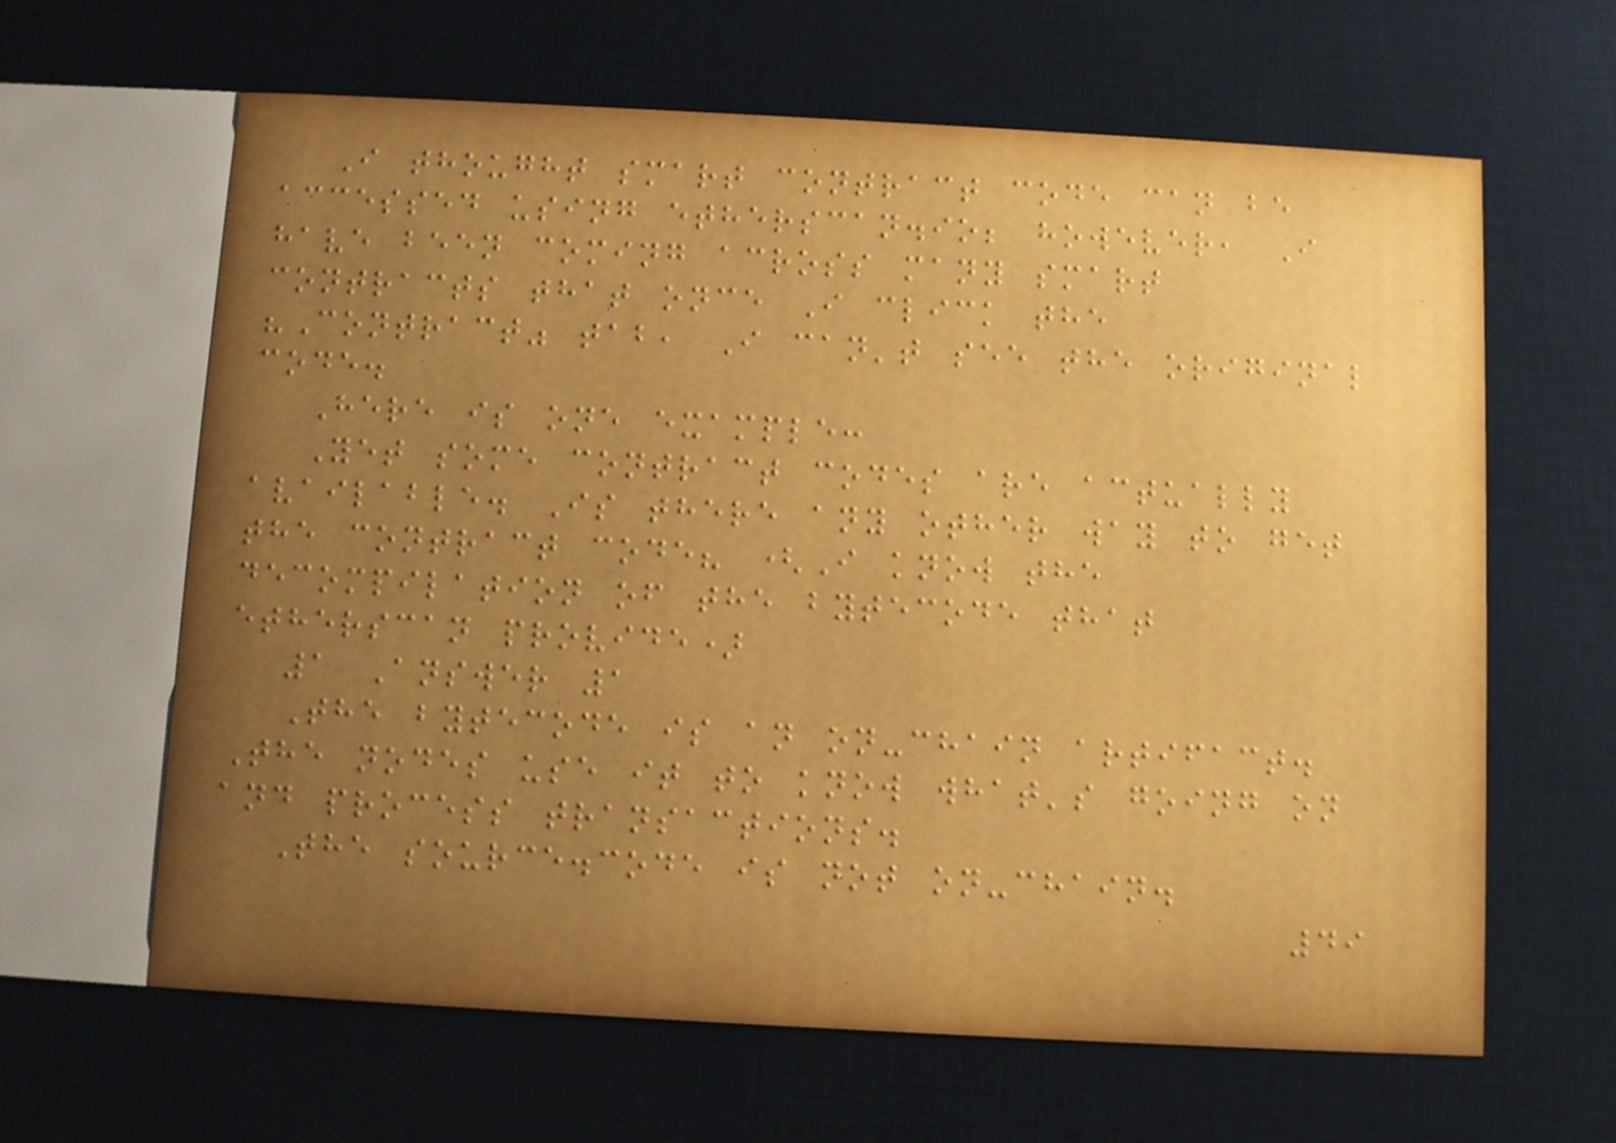I thought smart contract code can be
accessed using etherscan.io; however, I
have been coming across many smart
contracts that once I click the
"Contract" tab, I can't see the original
code.
Here is one example:
Yet some contract codes are actually
available. Is there any other way to get
the contract code? (I know the
decompilation of the bytecode that
etherscan provide)
1 Answer 1
The bytecode is an on-chain artifact.
The nodes use it to know what's going on
and process transactions.
The source.code is not on-chain.
49
